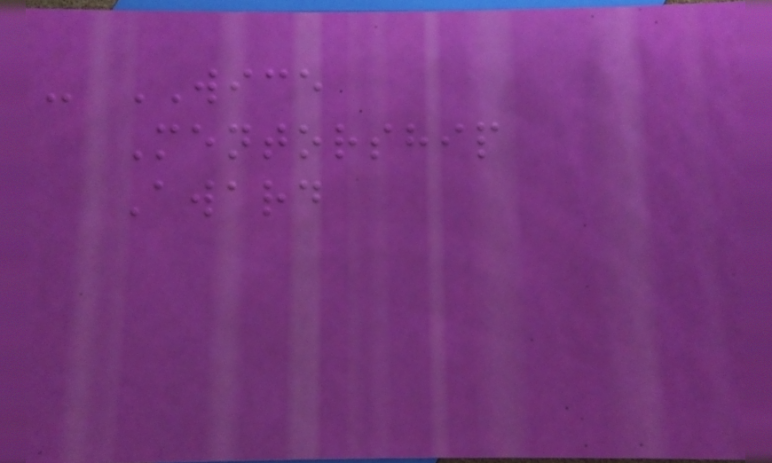- WICE
Mentorship
Award
